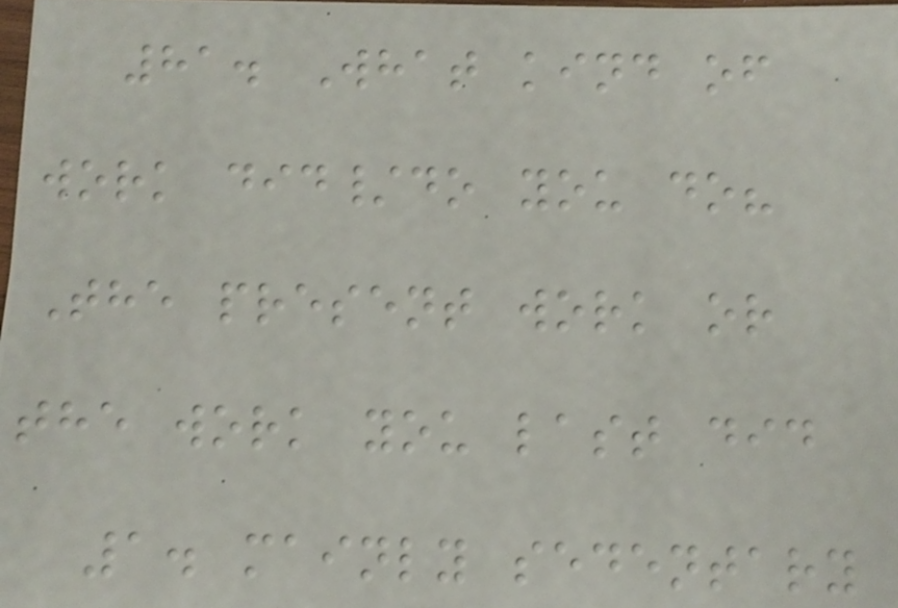81. What kind of
work did/do you do?
The present work or
the work you last did
1. mainly sedentary
